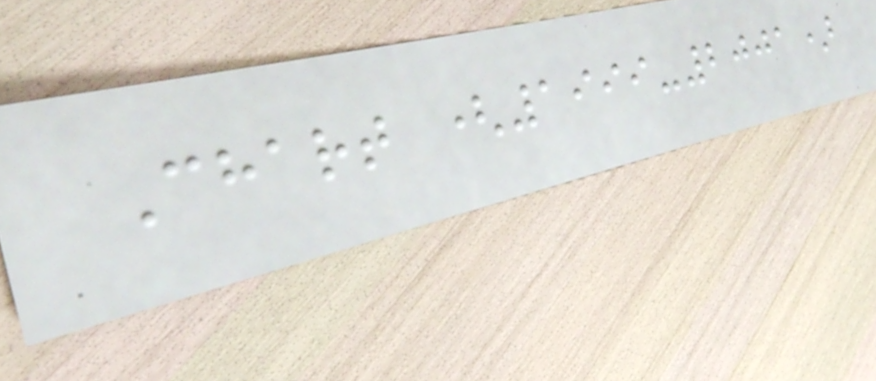Chart (1999-2001)
